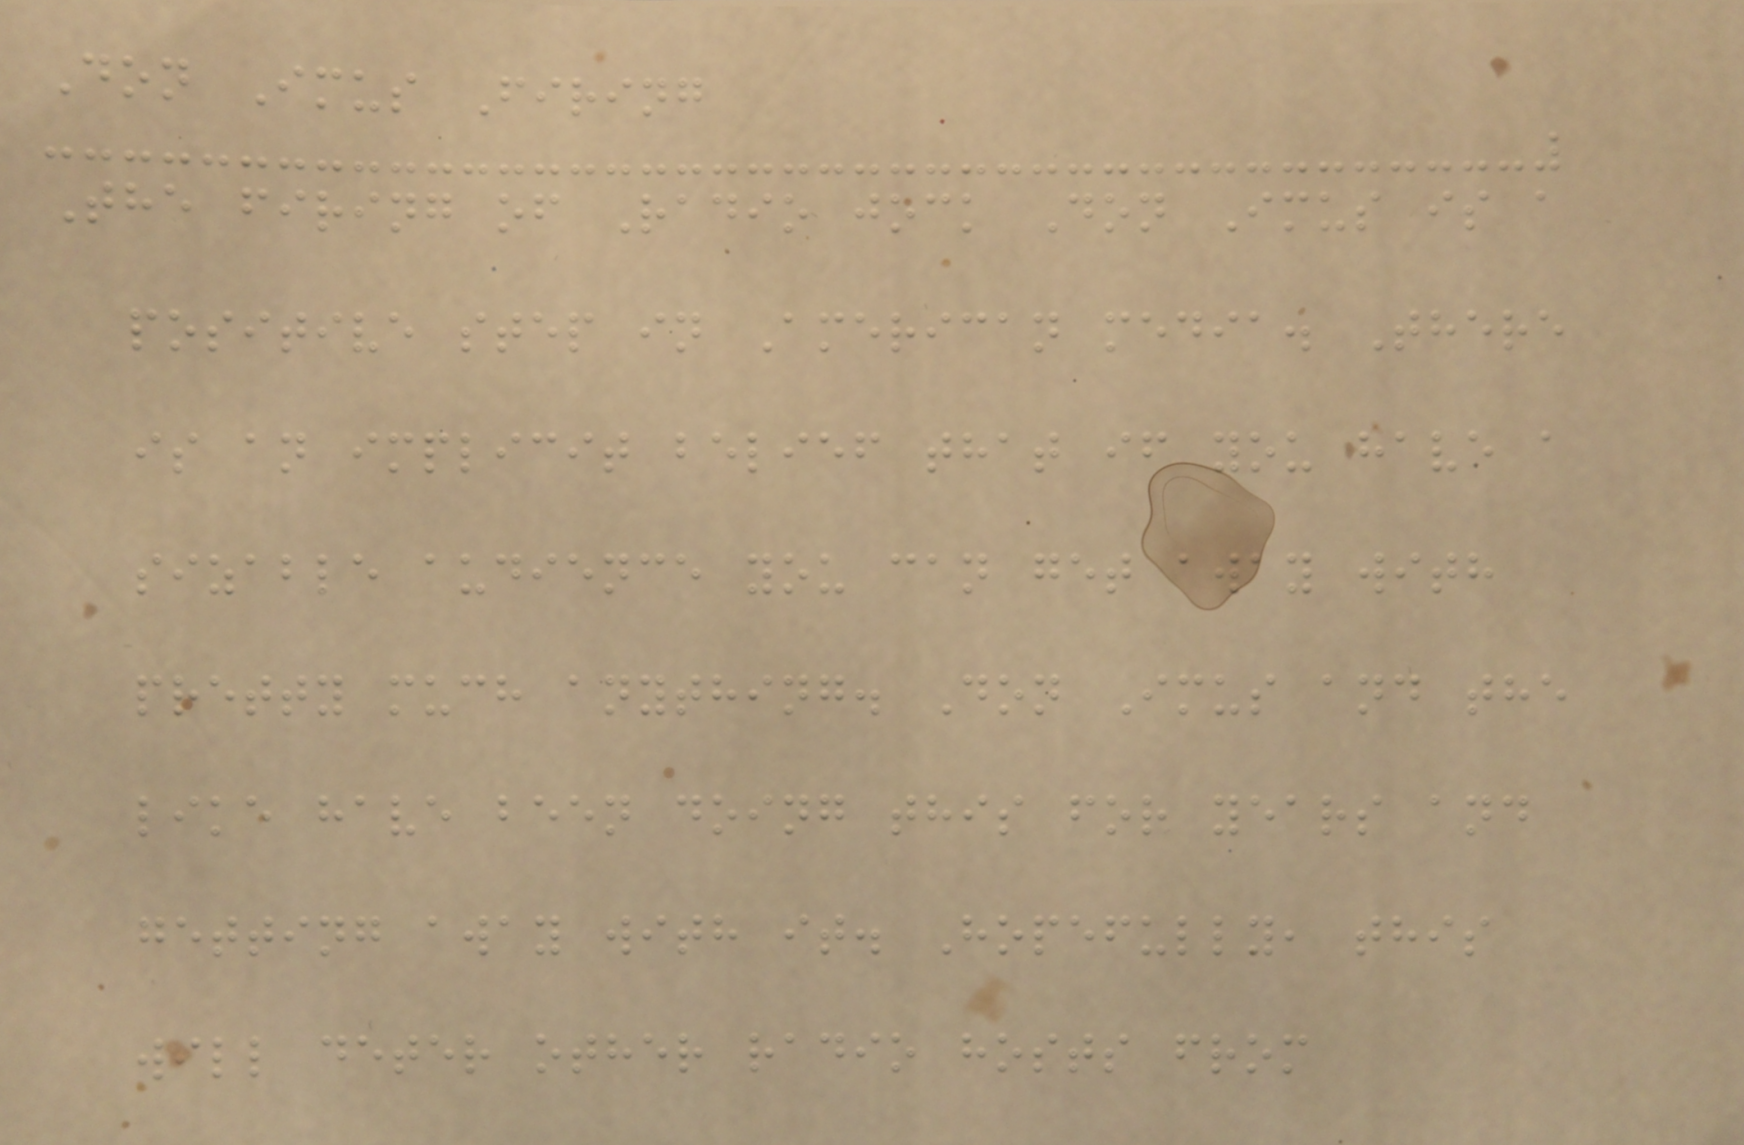Don Imus Firing
The firing of Radio jock Don Imus is a
positive step in American media. There
is an implicit belief that if you have a
sizable audience you can get away with
pretty much anything. Don Imus and the
like have been doing this for years and
getting away with it. Hopefully, this
will deter other radio hosts from
